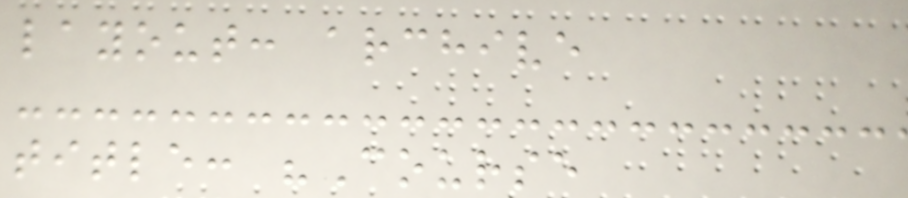layout: archive
title: "Course
